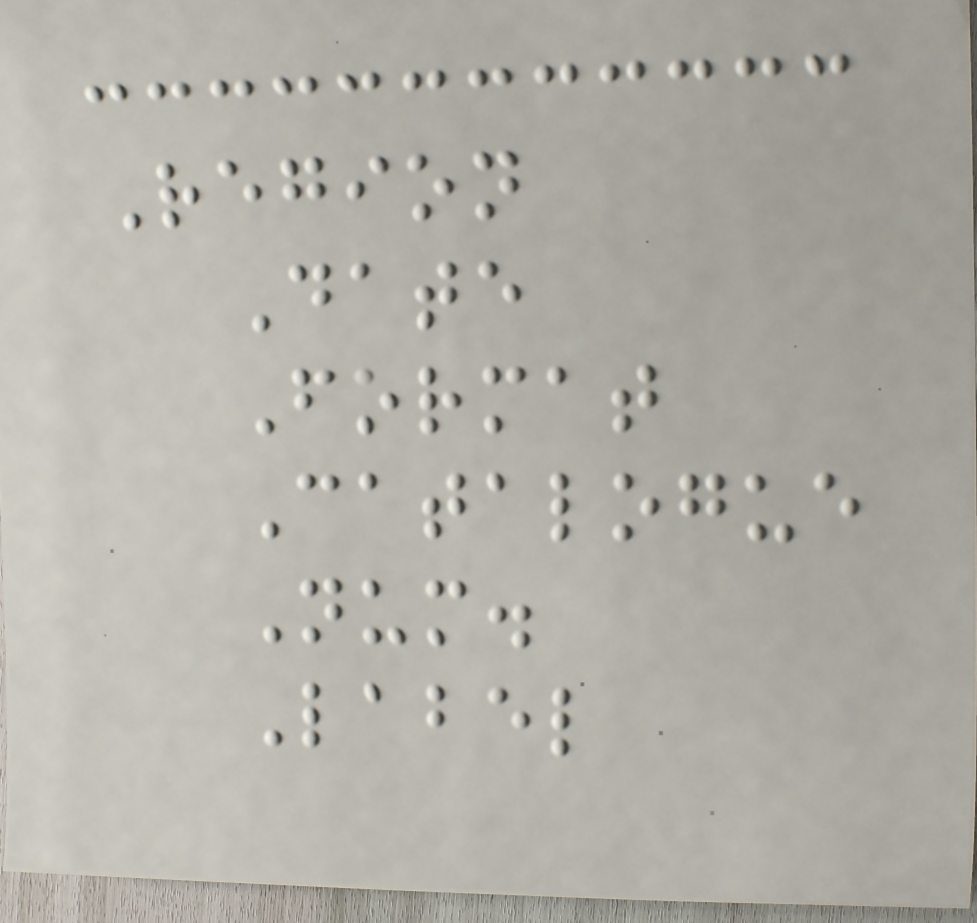Region
Date
Format
Catalogue
Num.
Label
